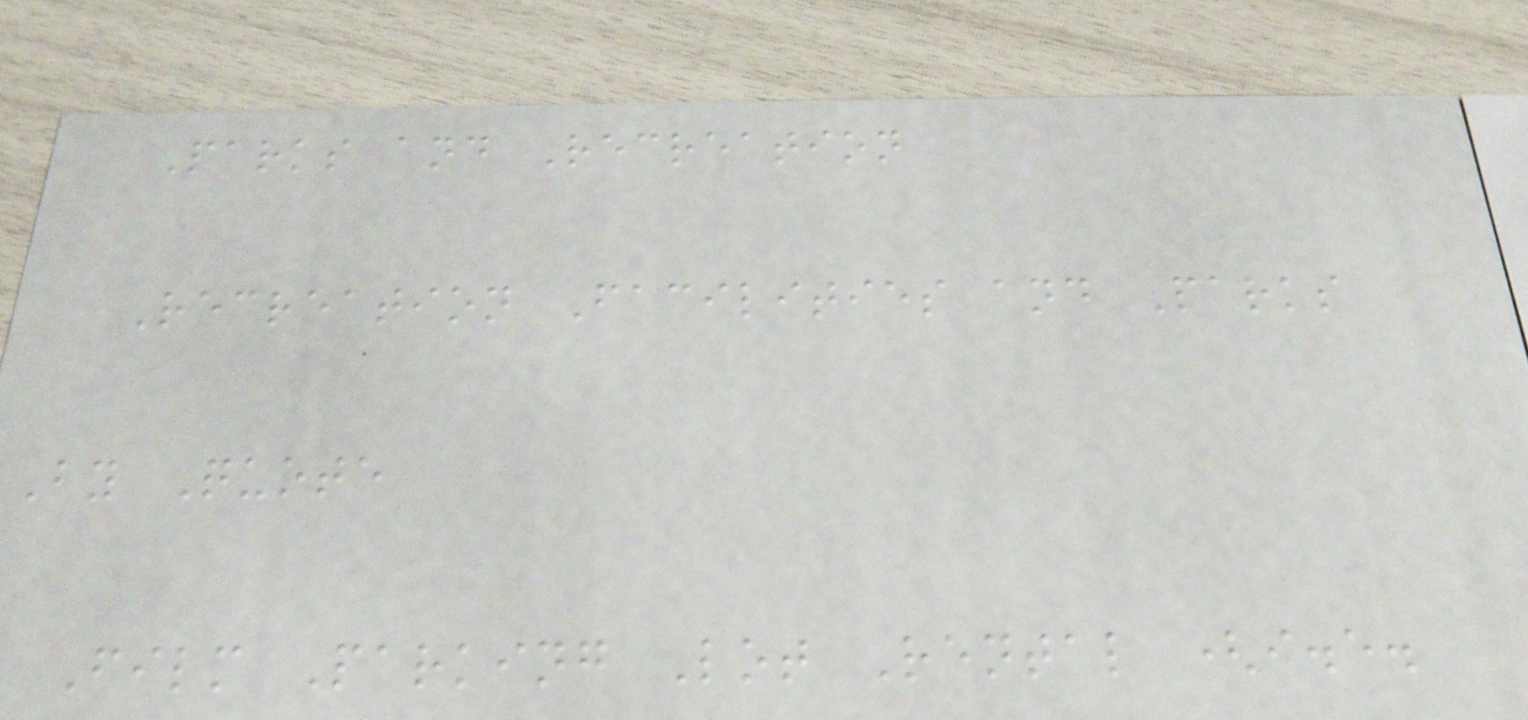Parks and Recreation
Recreation Facilities and Parks
By Quote
Film Parking Lot Rental (i.e.
